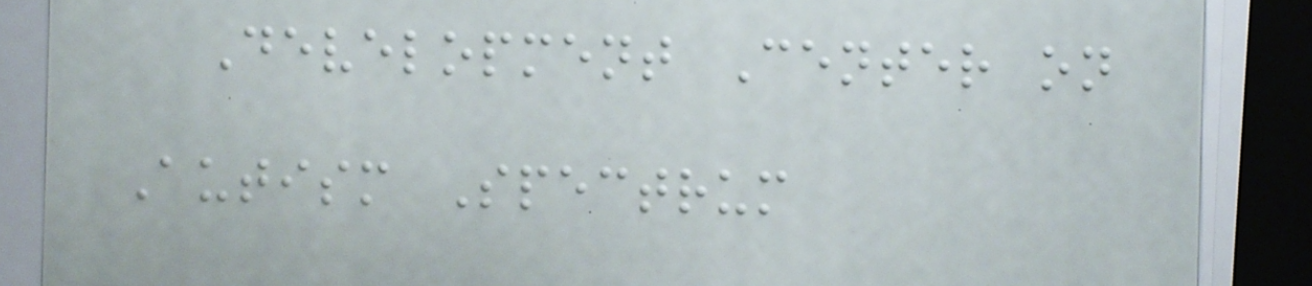Development Center on
Autism Spectrum
